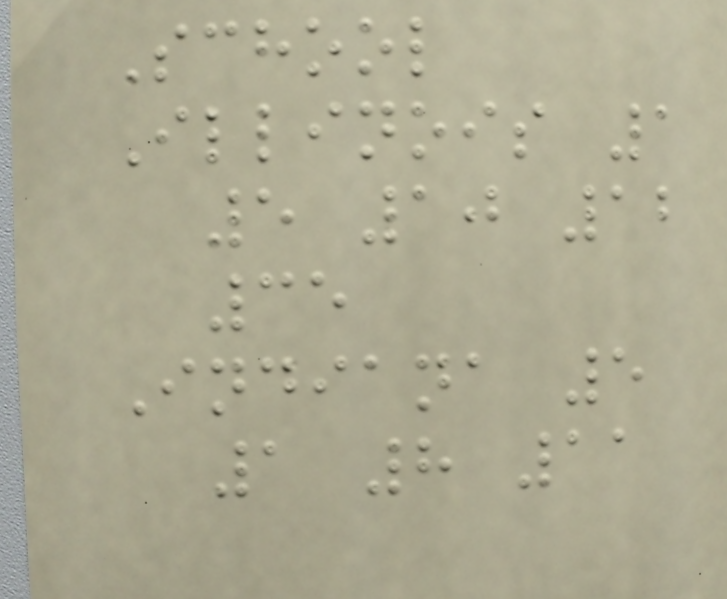School
Illinois 1
5 10 12
35
Indiana 5
1 8 11
